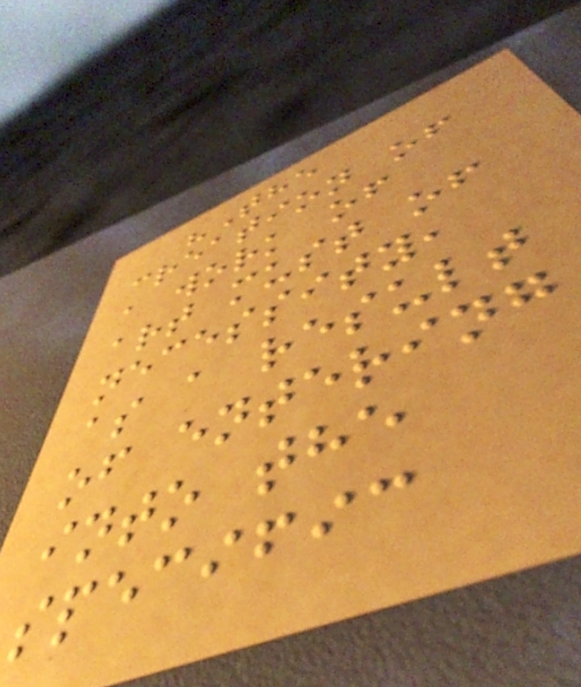"The
creation of
a work of
art must of
necessity,
as a result
of entering
into the
specific
